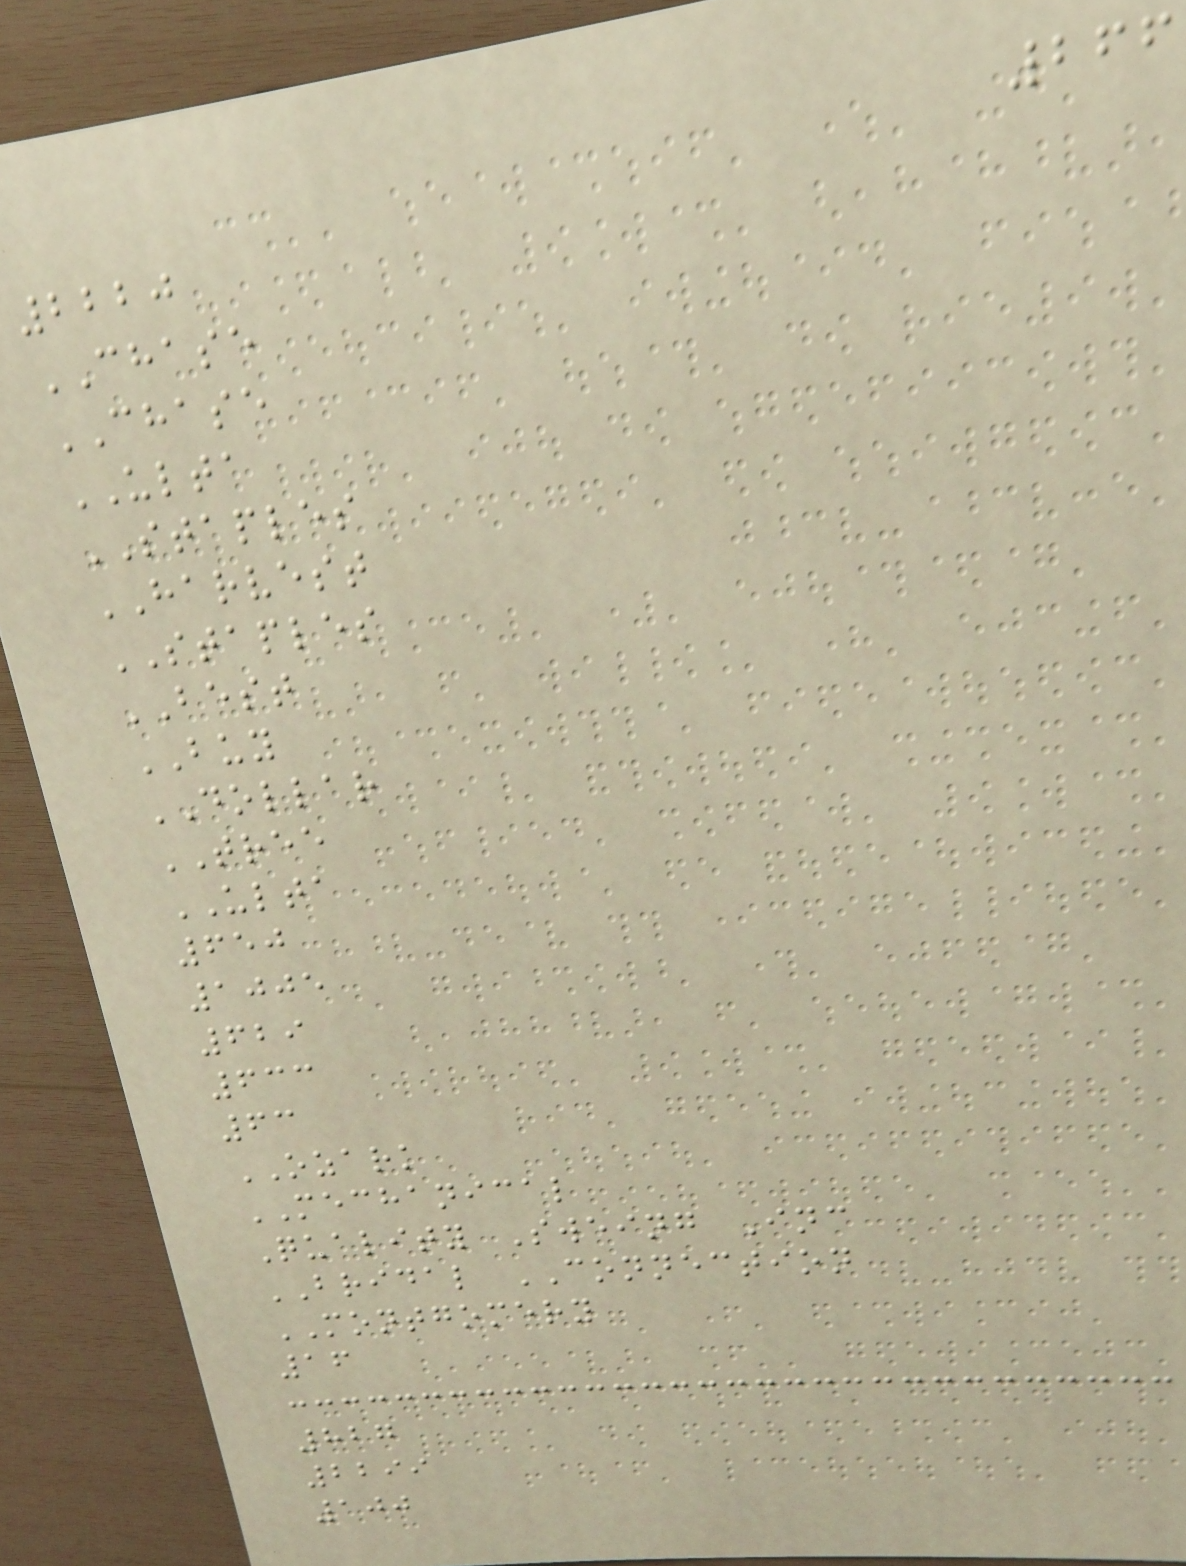266
2220
CHASE
CHASE
ULTA
STAPLES
HARVEST
STAPLES
BEST
BUY
DOLLAR
TREE
ULTA
650
1005
629
633
63
OZARK
MECHANICAL
Quality Sweing Inc
BRIDAL CONNECTION
MONTGOMERY
16
827
2299
100
